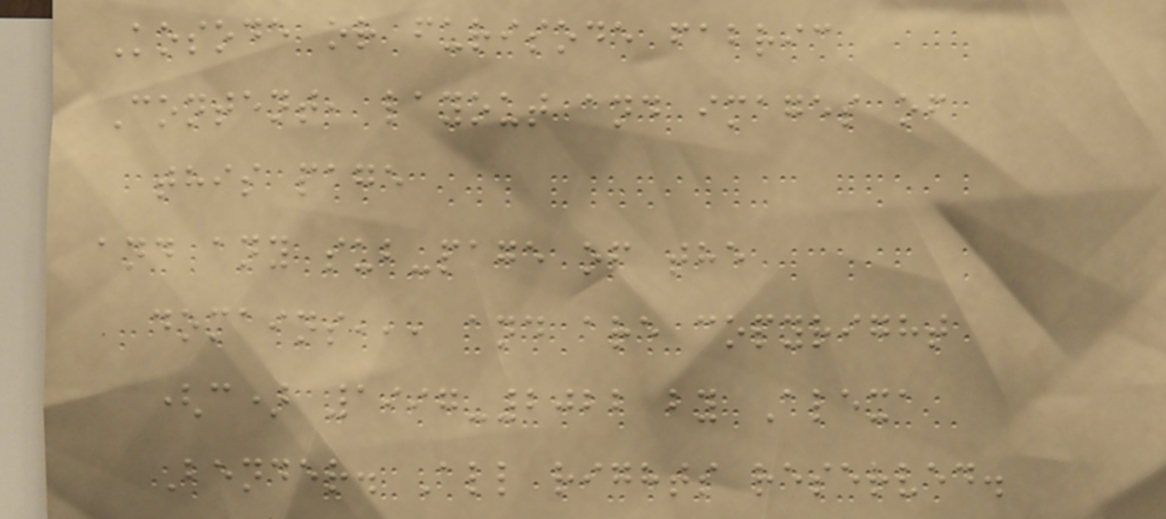Kosode or furisode fabric
Content, layout and images of
this page
and any sub-page of the
domains,,, and are copyright
(c) 1997-2022 by Alexa
Bender. All rights reserved.
